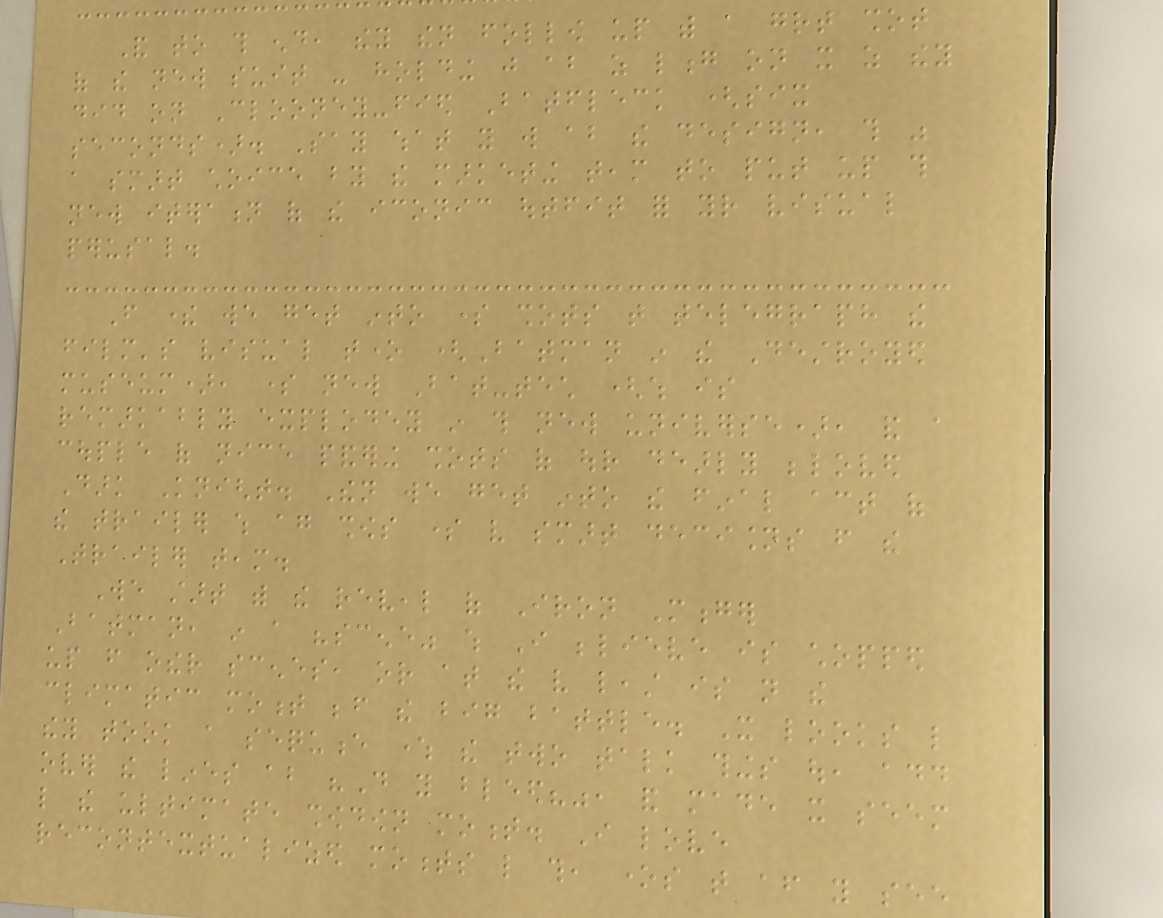And to this end, they then follow up with a great shot
of the new suit - holding just about as long on it as they
did on Clooney-fied Batfleck (six
seconds). Say what you will about the design, this was
a smart choice by the marketing team to put up this
new iteration of the iconic outfit for your visual
perusal.
From there we get into some shots that telegraph the
film's visual tone (Batman in the Destroyed
museum), some new Bat-tech (which is
remarkably explodey in this new universe), and a
couple of nice pandering shots of our dearly beloved
Dark Knight. Then we get into the final act of
the trailer which again shows some very smart decisions from the
Trailer team.
We start with the reveal of Iron Monger
Batman, in a "scene" which I believe is chopped
up from other scenes, or at the very least is not the
climatic moment before the big battle. It looks like
they took a sequence where the two talk things out, add
over the lines about "Do you bleed?", and made it seem
like the ultimate showdown moment. I love
recontextualized moments like this, ones that after you see
